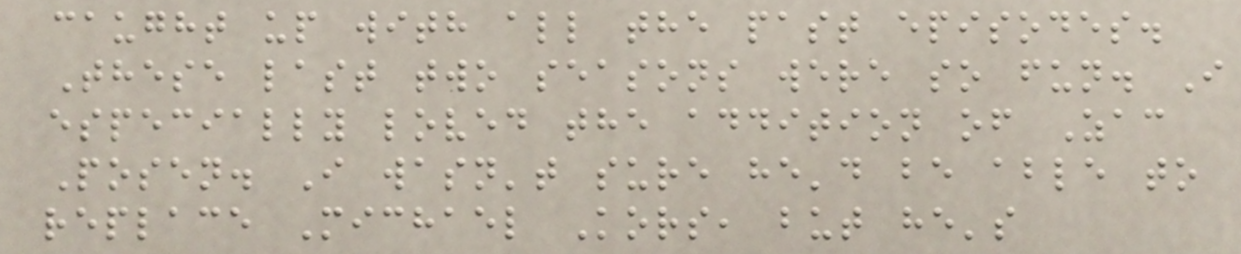caught up with all the past episodes.
These last two seasons were so fun. I
especially loved the addition of Zac
Posen. I wasn't sure he'd be able to
replace Michael Kors, but he's
